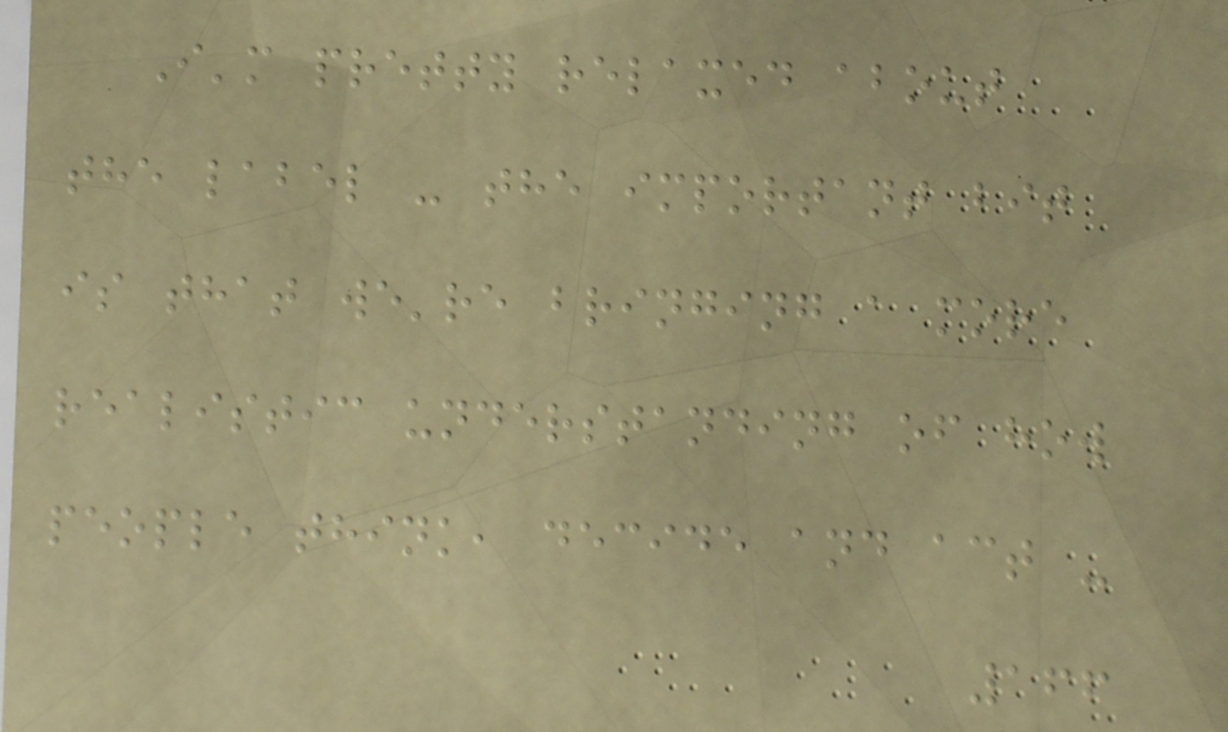I'm pretty relaxed about
the label - the important bit
is that we're bringing a more
realistic understanding of how
people think, decide and act -
166
